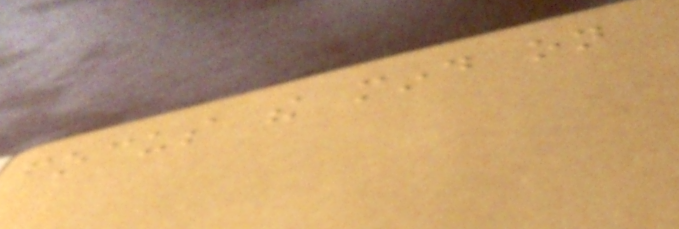focus the mind on
